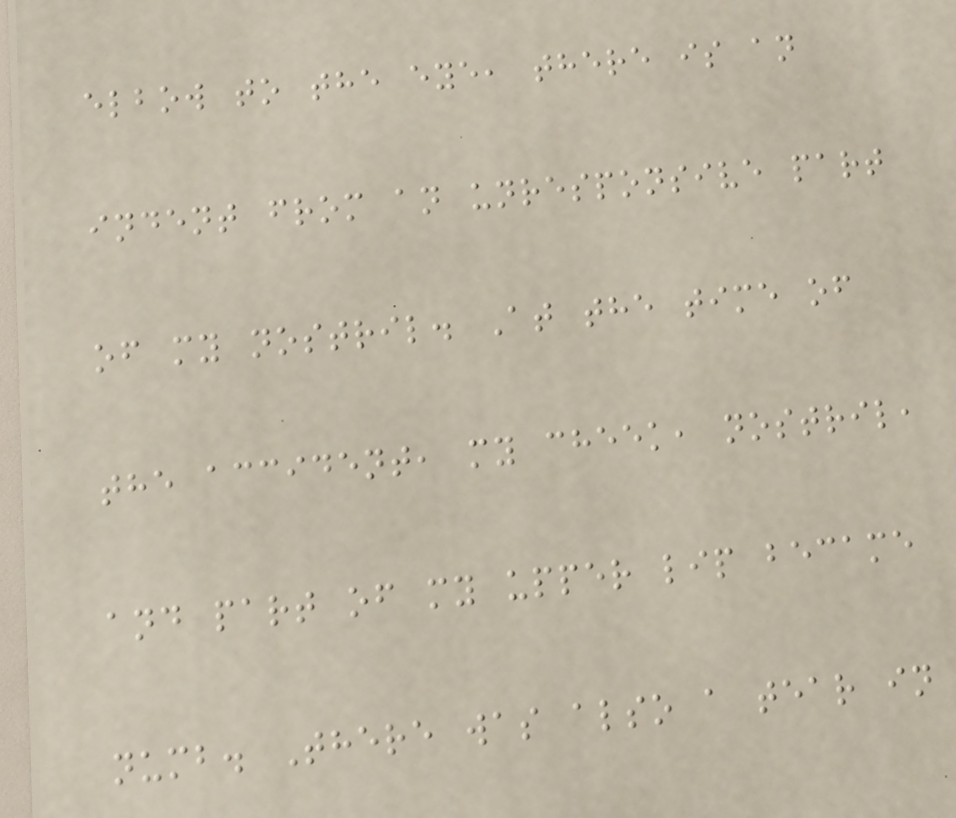elbow to the eye, there is an
indent from an unresponsive part
of my nostril. At the time of
the accident, my cheek, nostril,
and part of my upper lip became
numb. There was also a tear in
